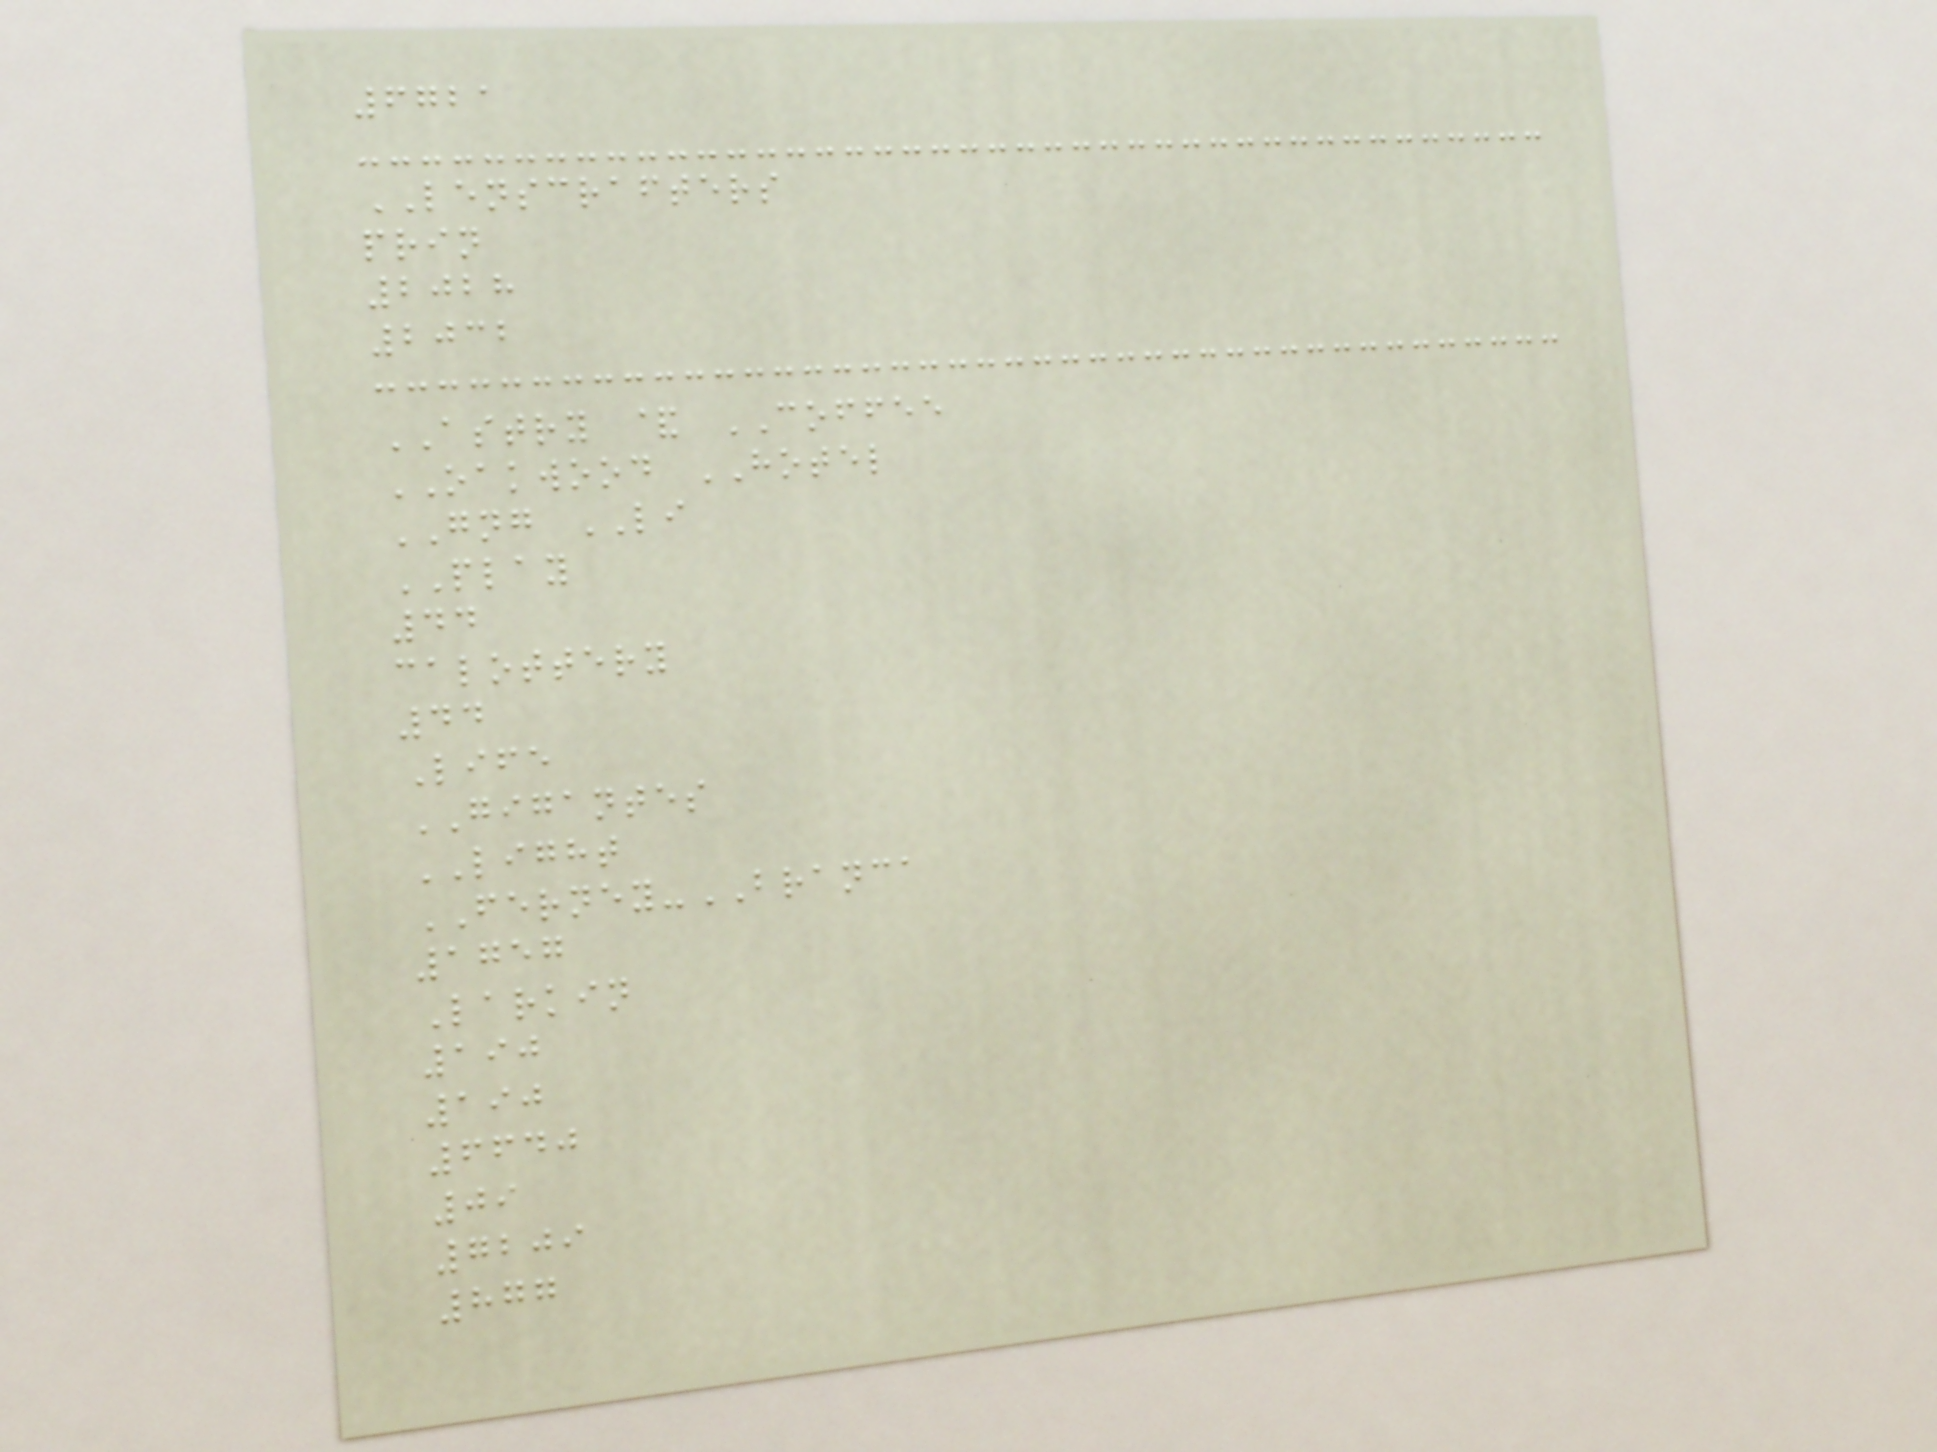6721
LENSCRAFTERS
prin
2028
2032
ASTRY & COFFEE
OAKWOOD HOTEL
GNG LI
PLAY
44
calottery
44
Life
GIGANTES
LIGHT
FERNEY-BRANCA
1757
Larkin
190
190
6640
09
7209
877
